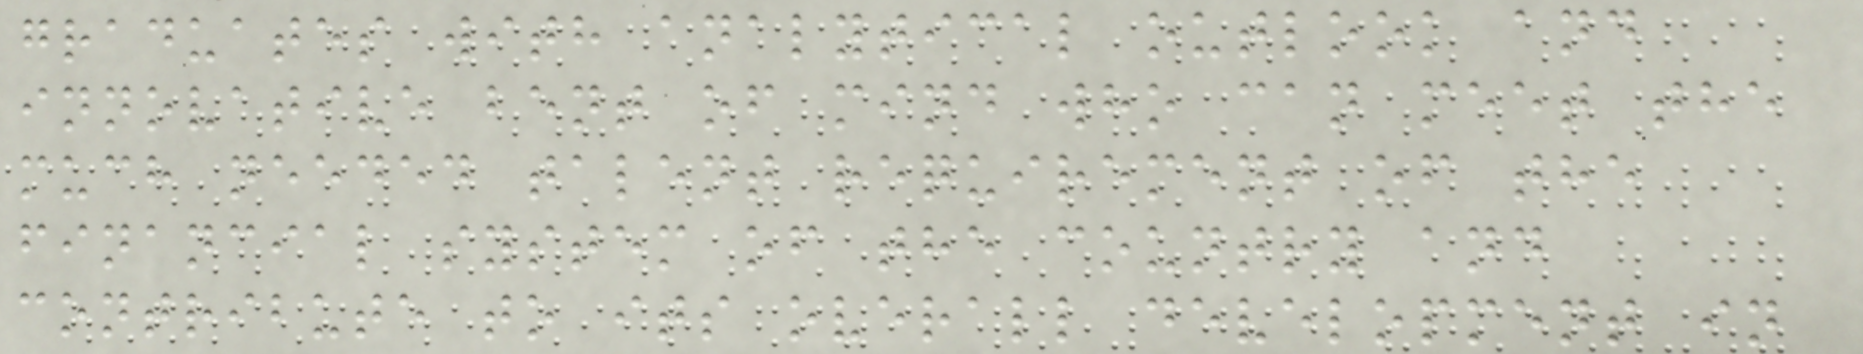graduates with analytical outlook and
innovative bent of mind who can meet the
much needed talent requirement of the
financial system of the country and
contribute to its overall development in
